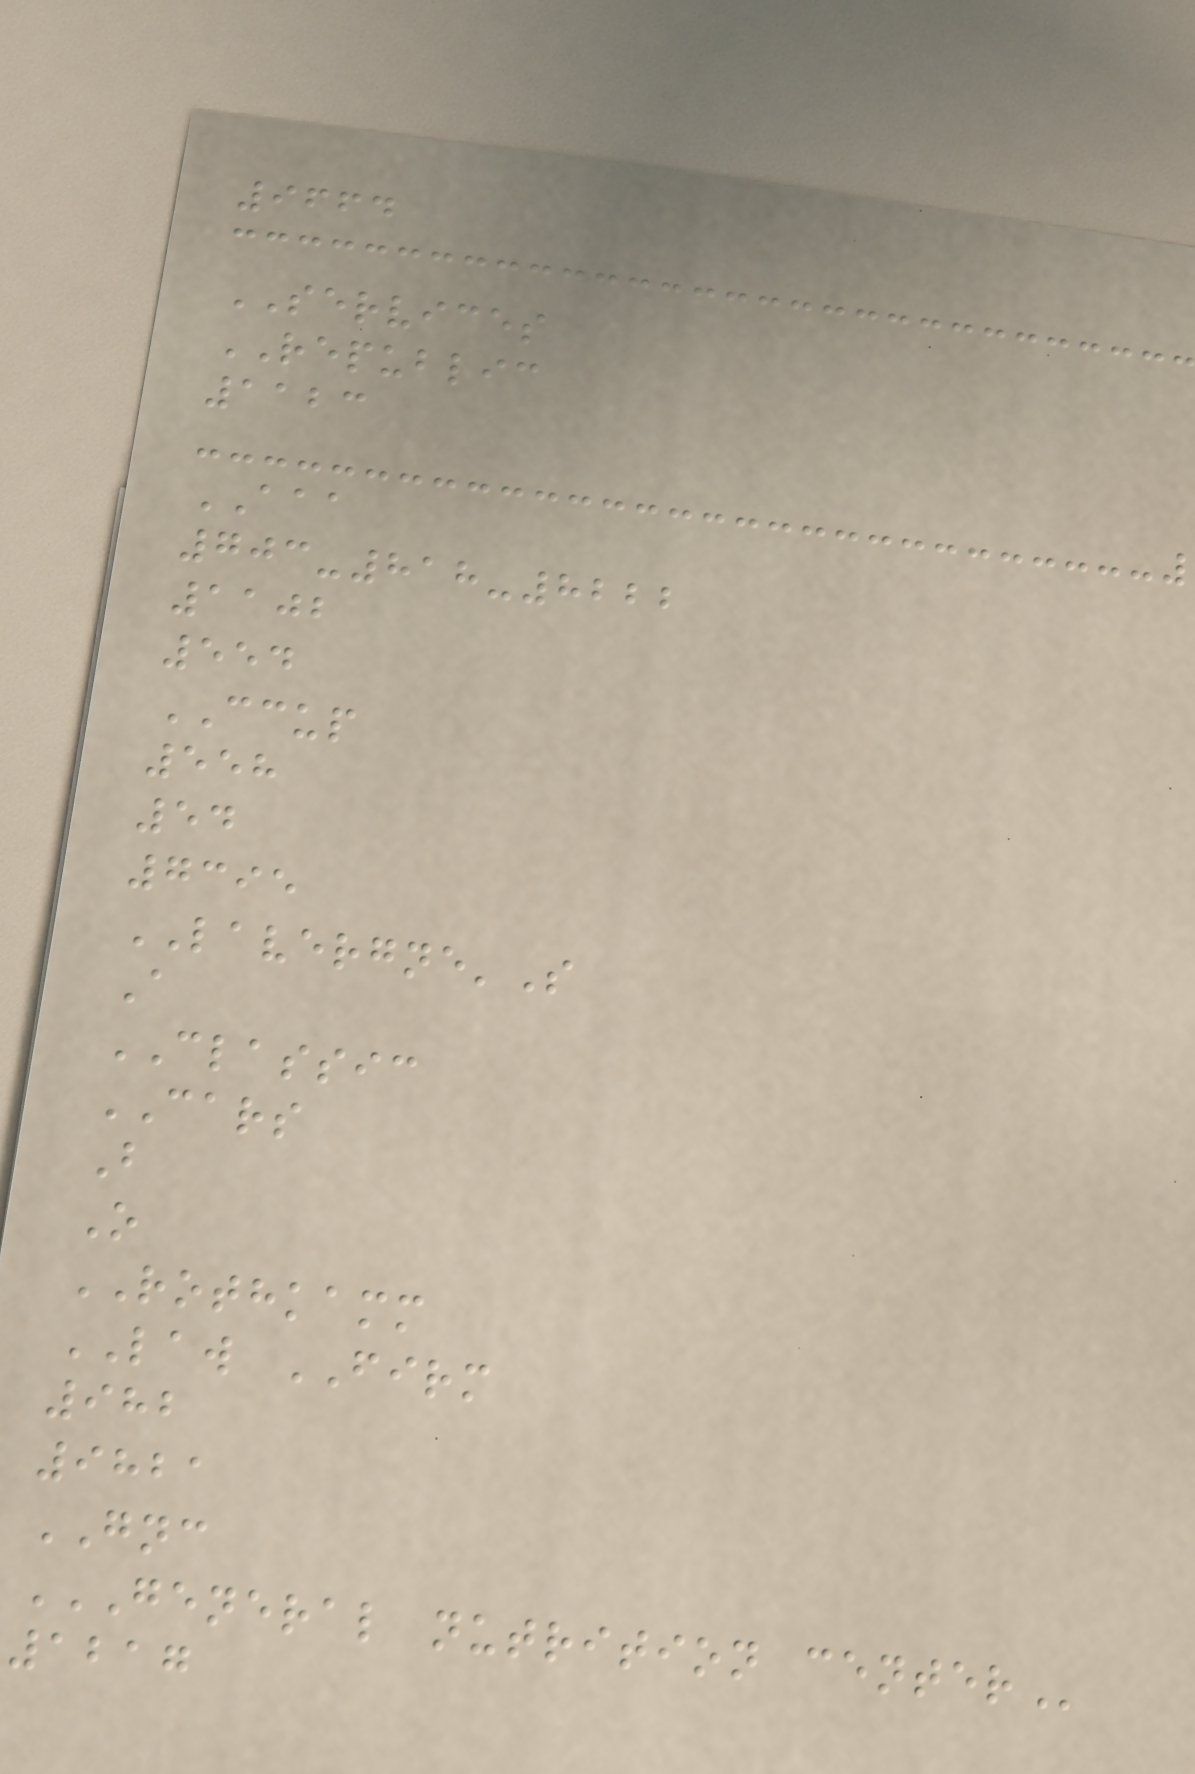9664
SERVICES
REPUBLIC
1123
AAA
703-818-8222
1102
554
CCUP
558
54
7395
LAVERGNE'S
A
CLASSIC
CARS
B
O
ROTHKAMM
LAW FIRM
982
9821
GNC
GENERAL NUTRITION CENTER
1217
